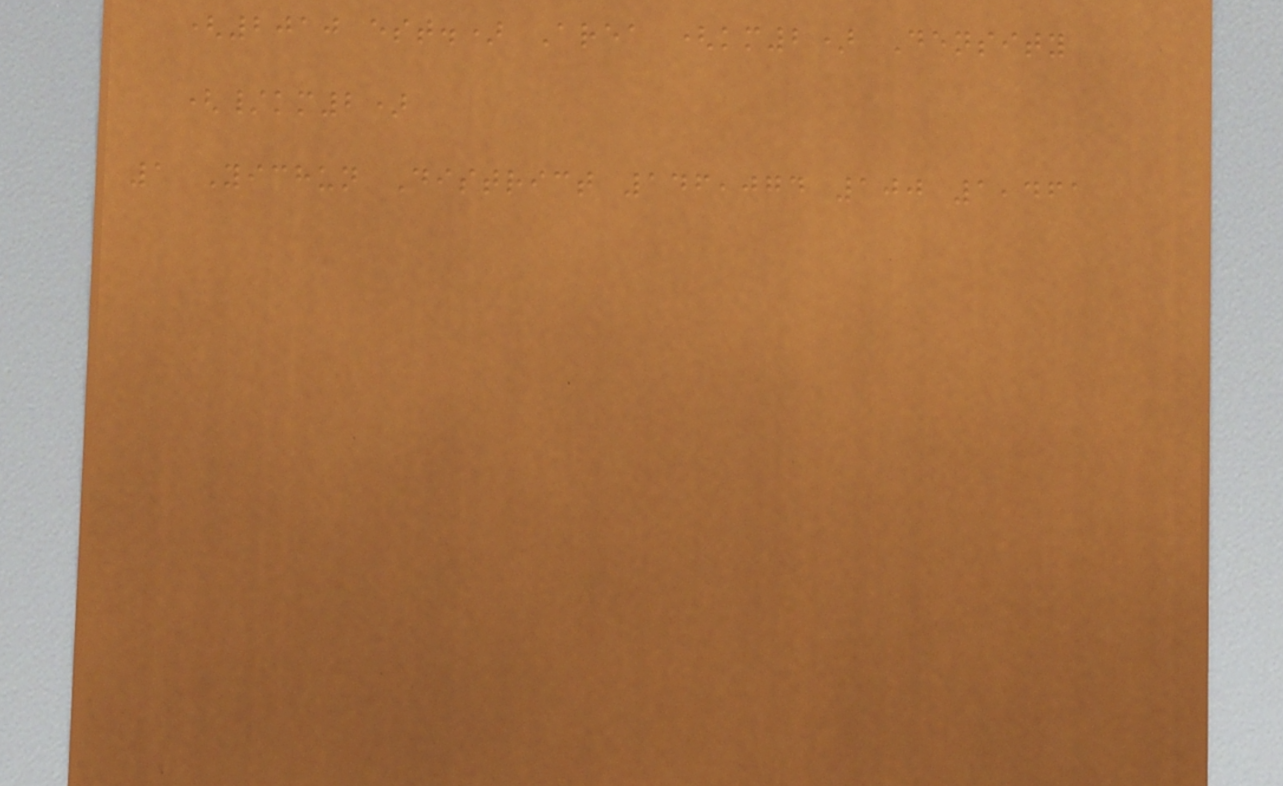(2010 est.) Area (km2) Density
(/km2)
1 Yichun District 146,074 100 1,461
